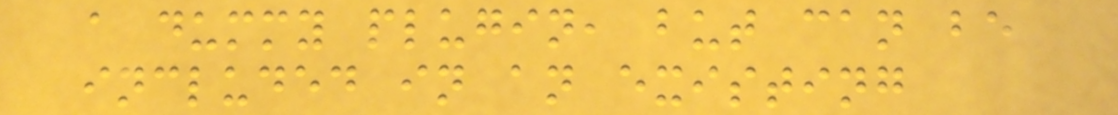a dummy plugin, but can be
included in an existing
